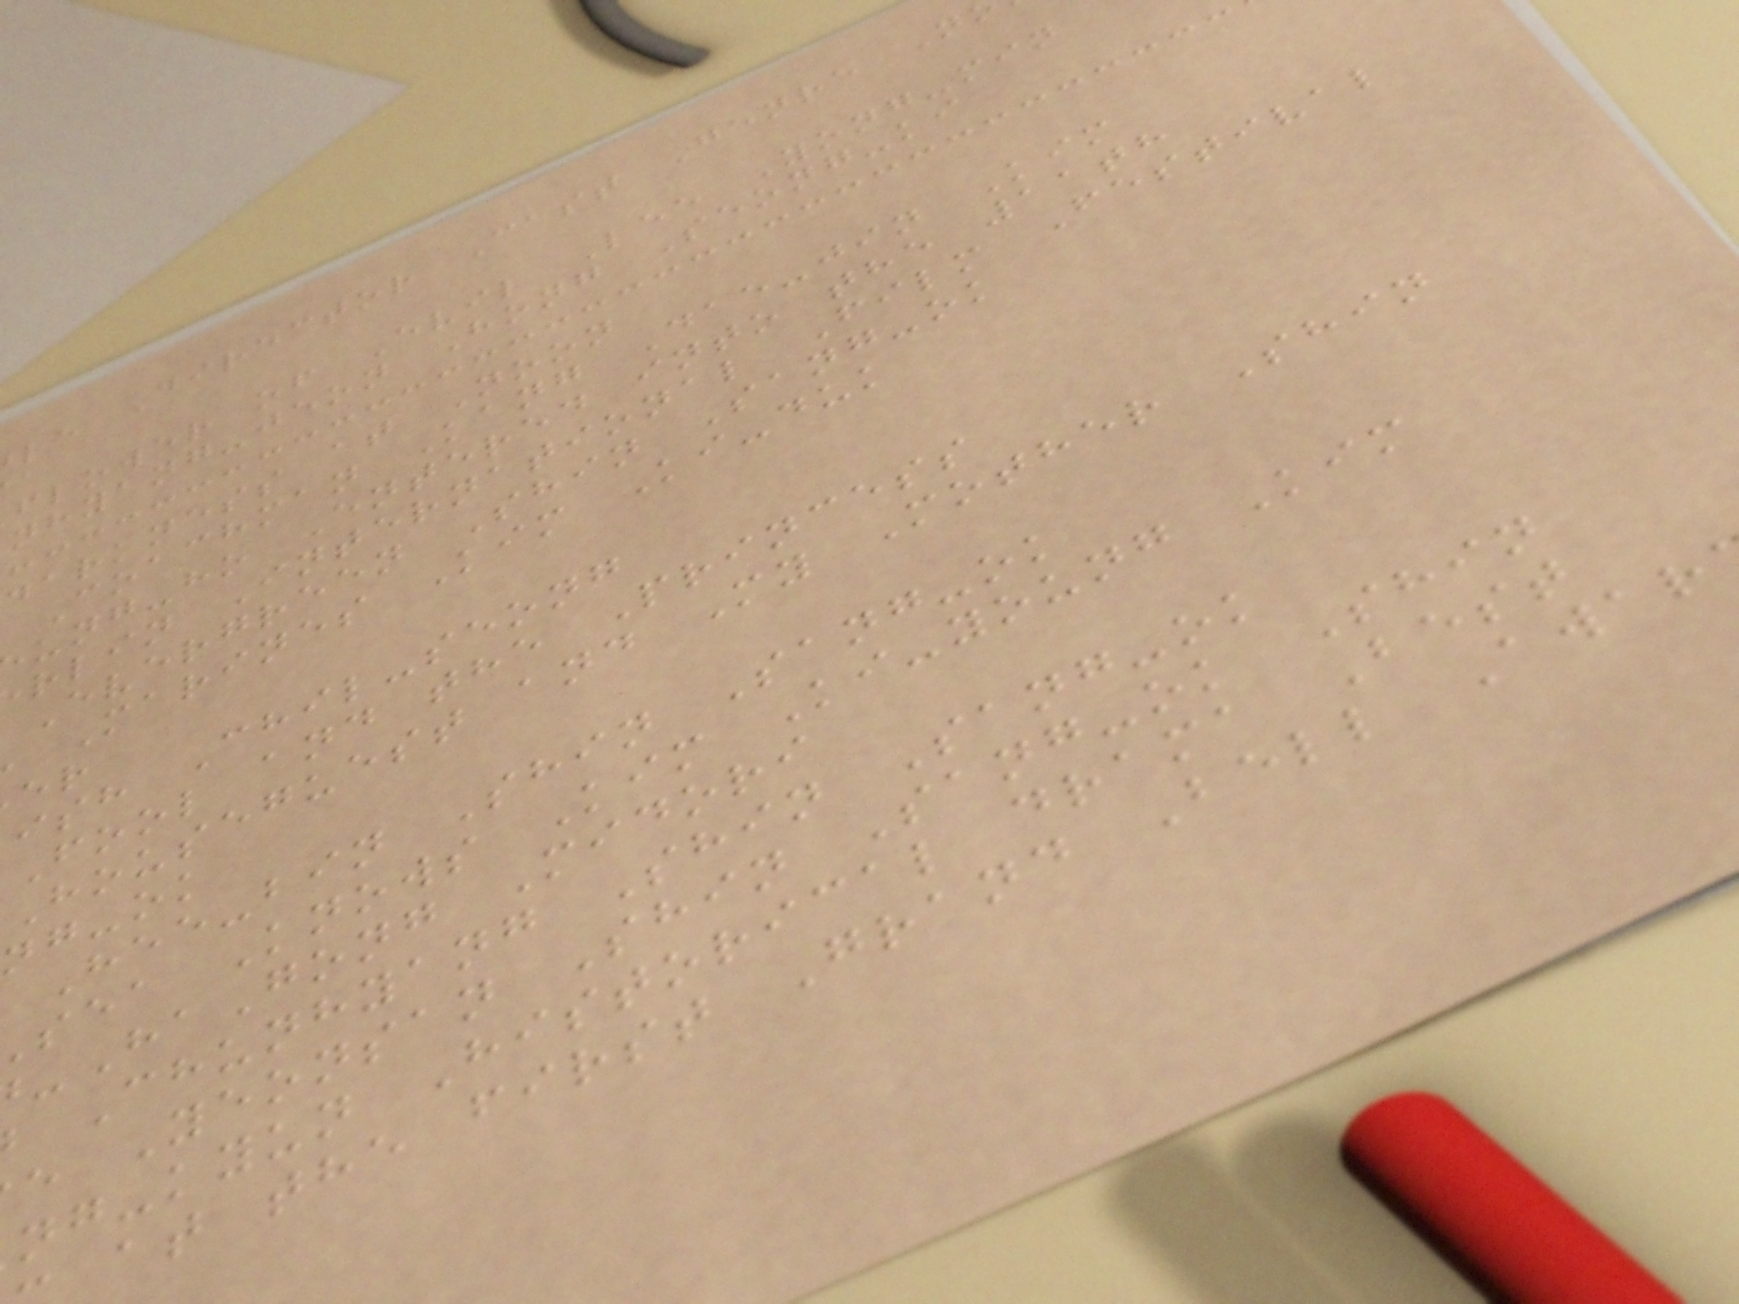le Director Cast Genre N
flower of Evil Lee Yong-min
nhyang-jeon Hong Seong-ki
darkness at Noon
Coachman Kang Dae-jin Kim
ung-ho Entered into the 11th
rlin International Film Festival
Evergreen Shin Sang-ok
Marines Kim Ki-duk
ish Chil-seong
Fool and the Princess
Houseguest and My Mother Shin
ng-ok
Hee-bin Shin Sang-ok
sea Knows Kim Ki-young Kim
-HaGong Midori
Chunhyang Shin Sang-ok
e Yeonsan Shin Sang-ok Shin
ng-kyun Historical drama Best
at the first Grand Bell Awar
